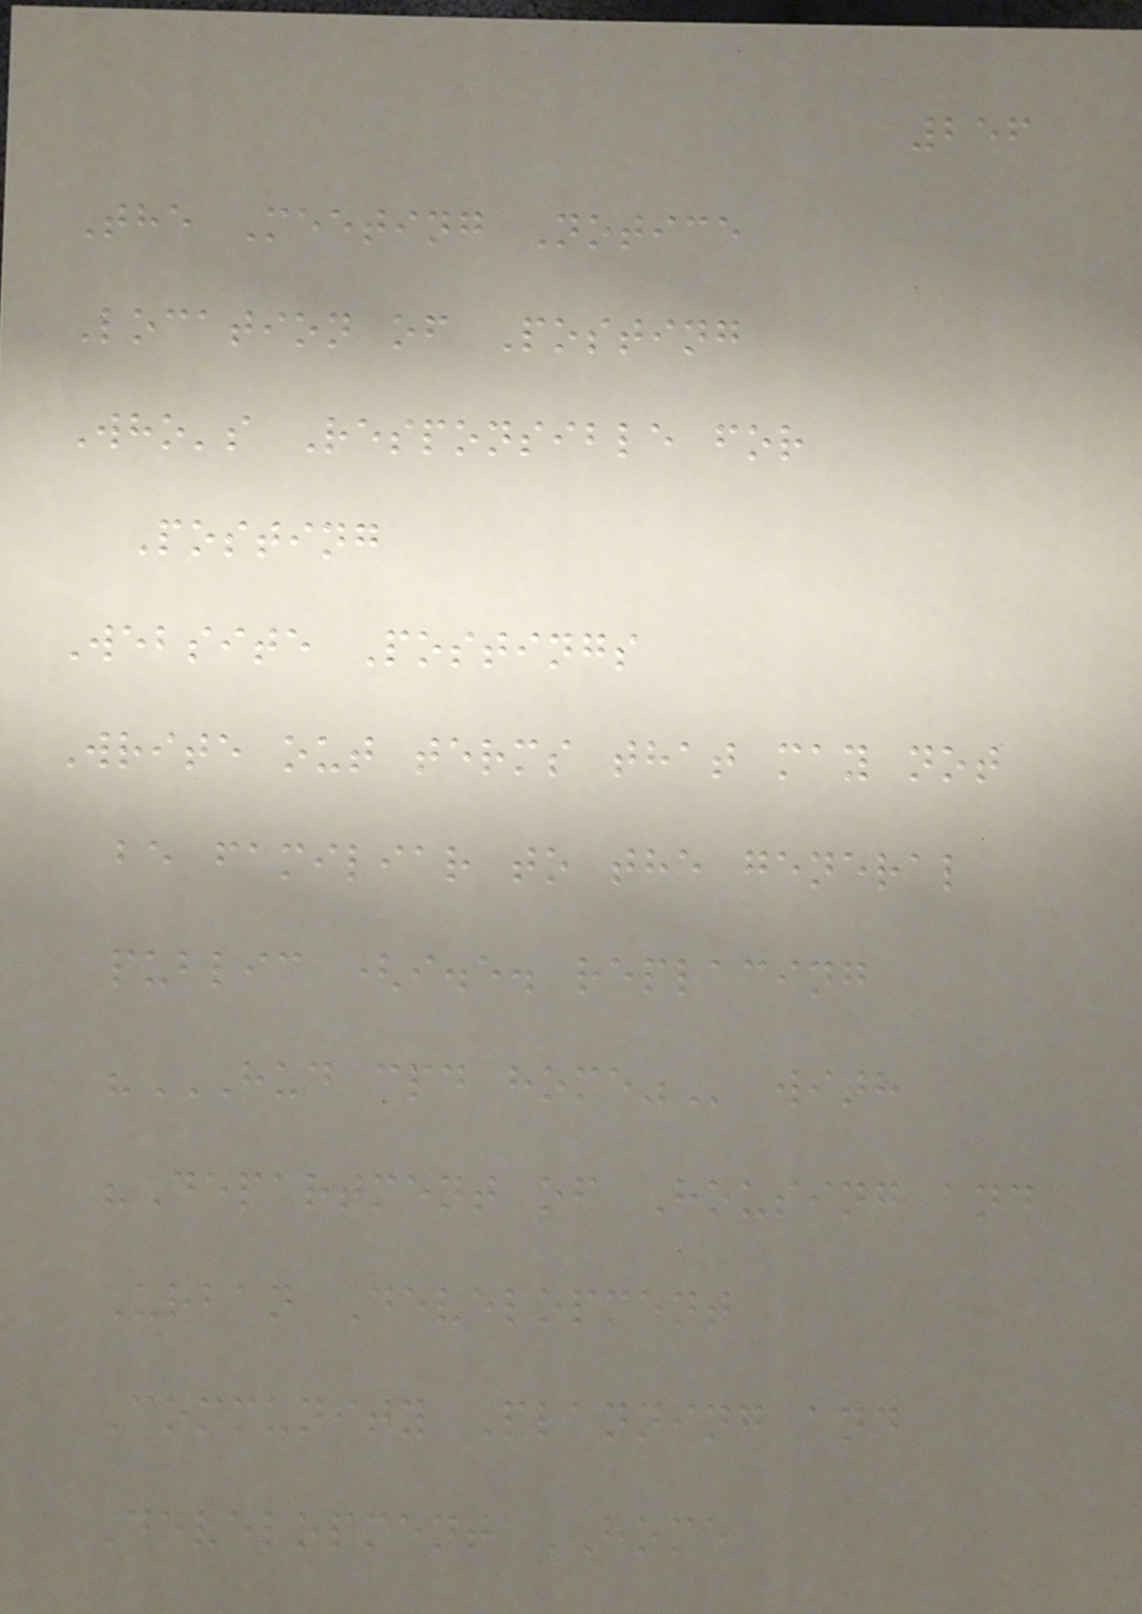256
The Meeting Notice
Location of Posting
Who's Responsible for
Posting
Website Postings
Write out terms that may not
be familiar to the general
public (i.e. replacing
"HUD CPD HOME" with
"Department of Housing and
Urban Development
Community Planning and
Development HOME
